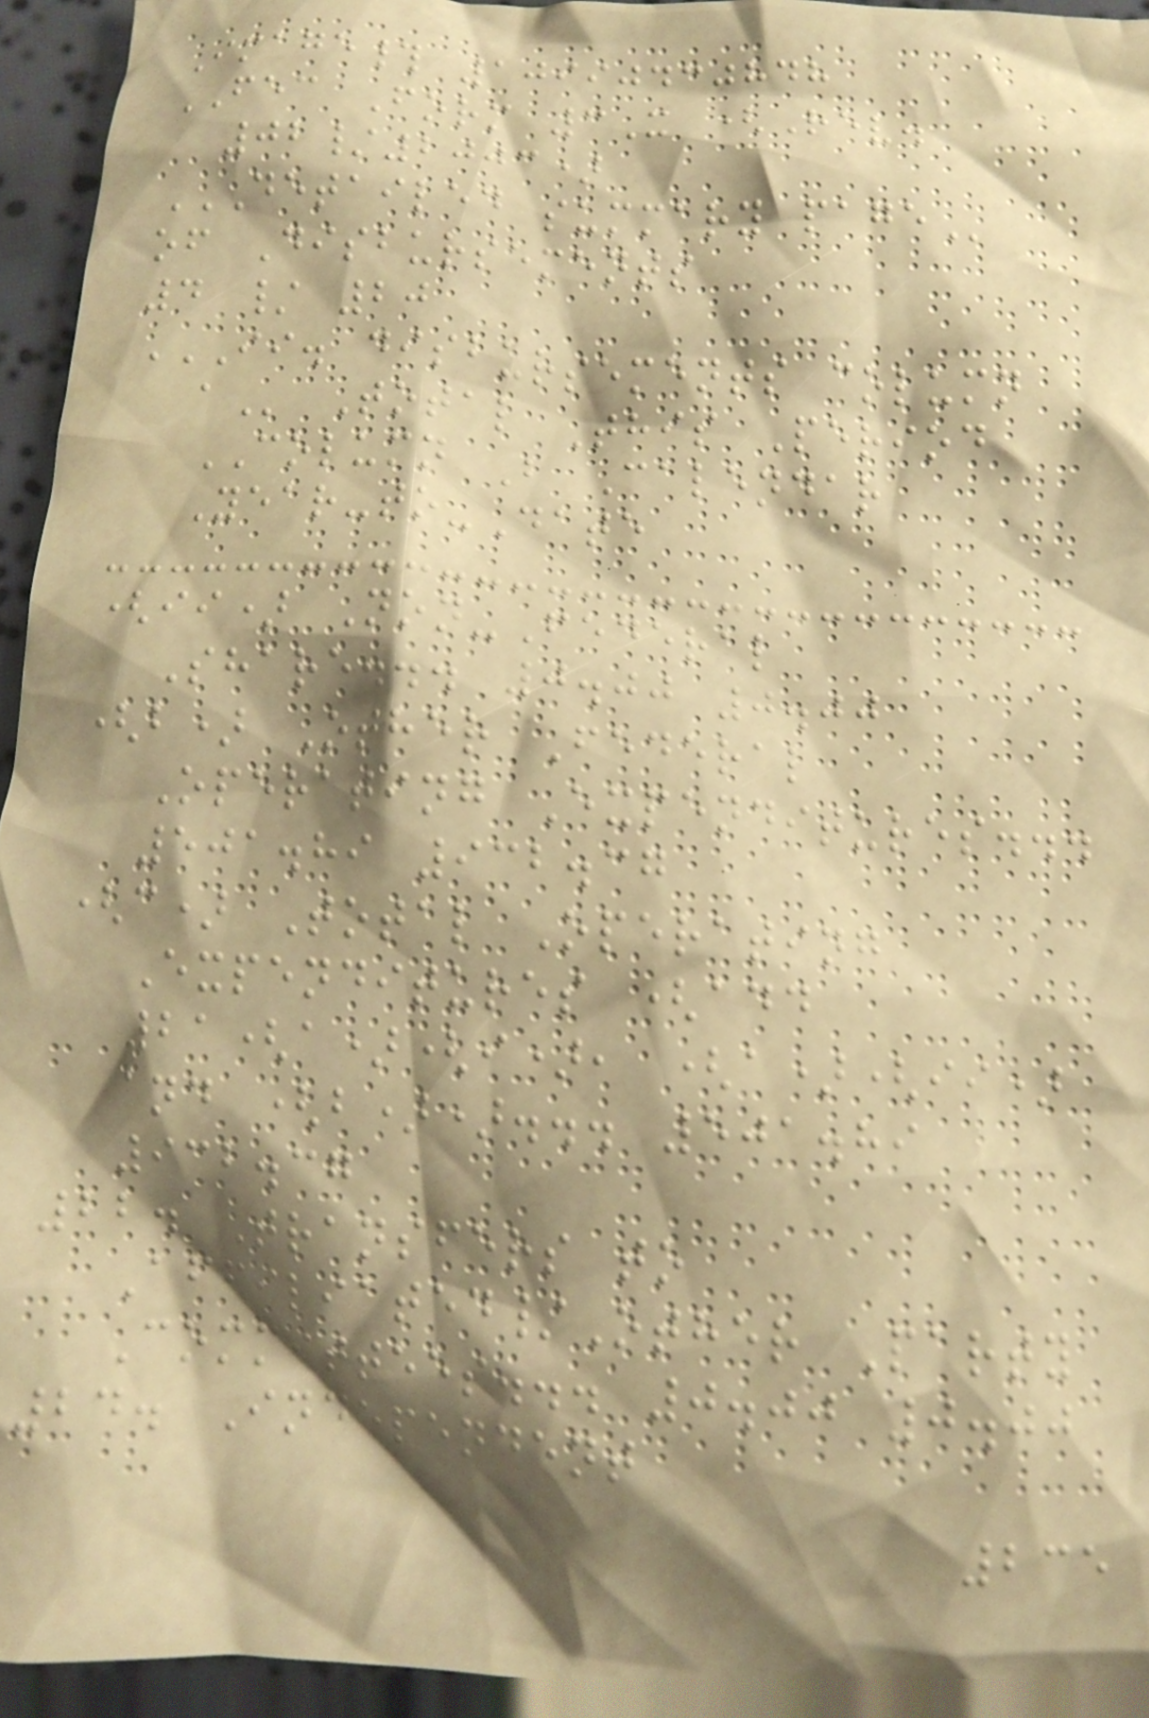Image# 10990430848
FEC Form 3X (Rev.
02/2003)
DETAILED SUMMARY PAGE
of Disbursements
4 / 20
II. DISBURSEMENTS COLUMN
A Total This Period
COLUMN B Calendar
Year-to-Date
(ii) Non-Federal
Share... 0.00 0.00
(b) Other Federal
Operating Expenditures...
501.89 932.37
(c) Total Operating
Expenditures (add
21(a)(i), (a)(ii)
and (b))... 501.89
932.37
22. Transfers to
Affiliated/Other Party
Committees... 0.00 0.00
24. Independent
235
